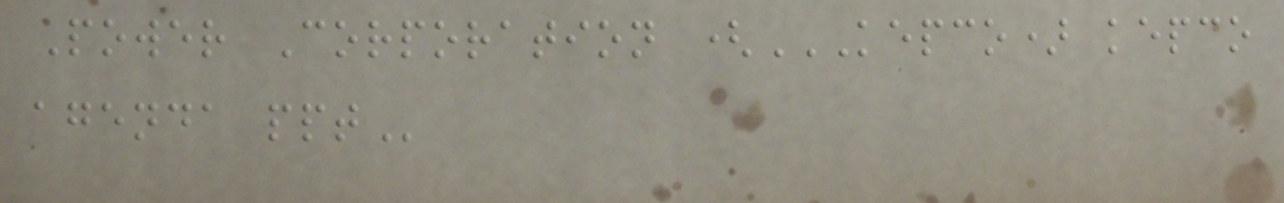Power Corporation (KEPCO) KEPCO
AGENDA PPT
